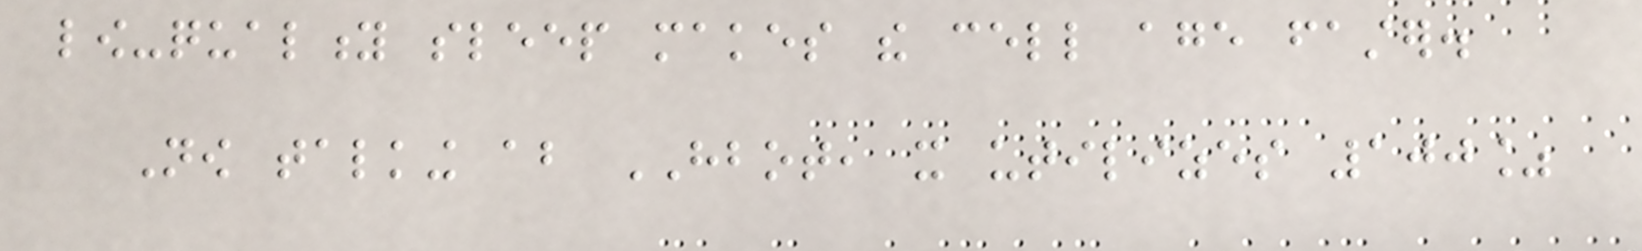low-quality sleep makes the cell age faster.
Now talking about HBOT, it utilizes 100%
